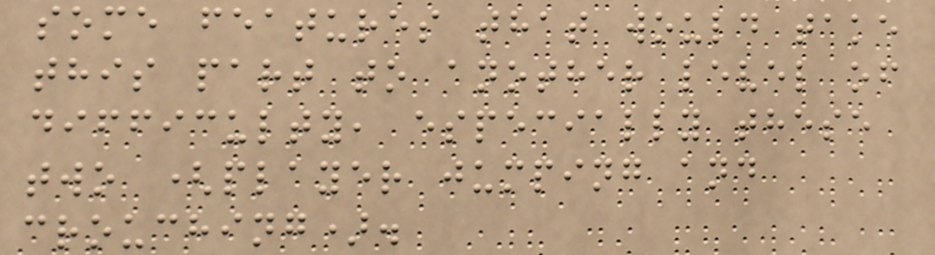some features that would take
this part to another level of
difficulty, especially these
two (player jumping and
crouching).
